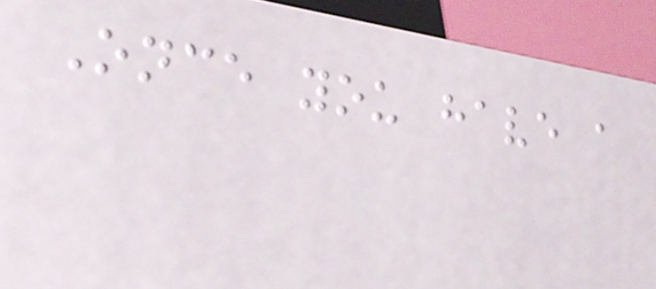Once you have a
